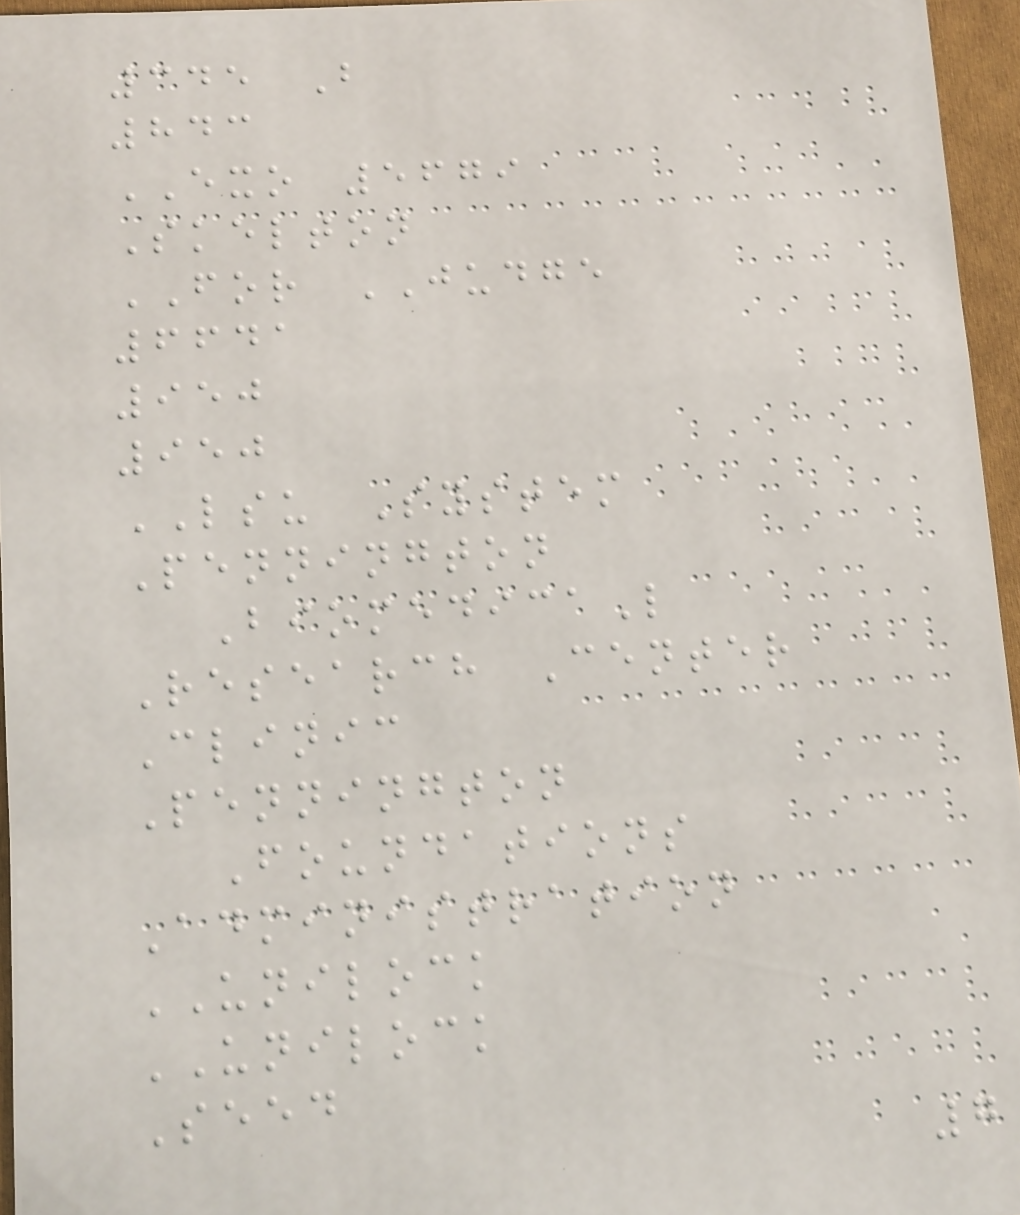345 B
843
EXO 5679
Skelton
FOR JUDGE
6641
950
950
LSU System
Pennington
BiomedicaL
Research Center
Clinic
Pennington
Foundations
Administration
UNILOCK
UNILOCK
Seed
7
